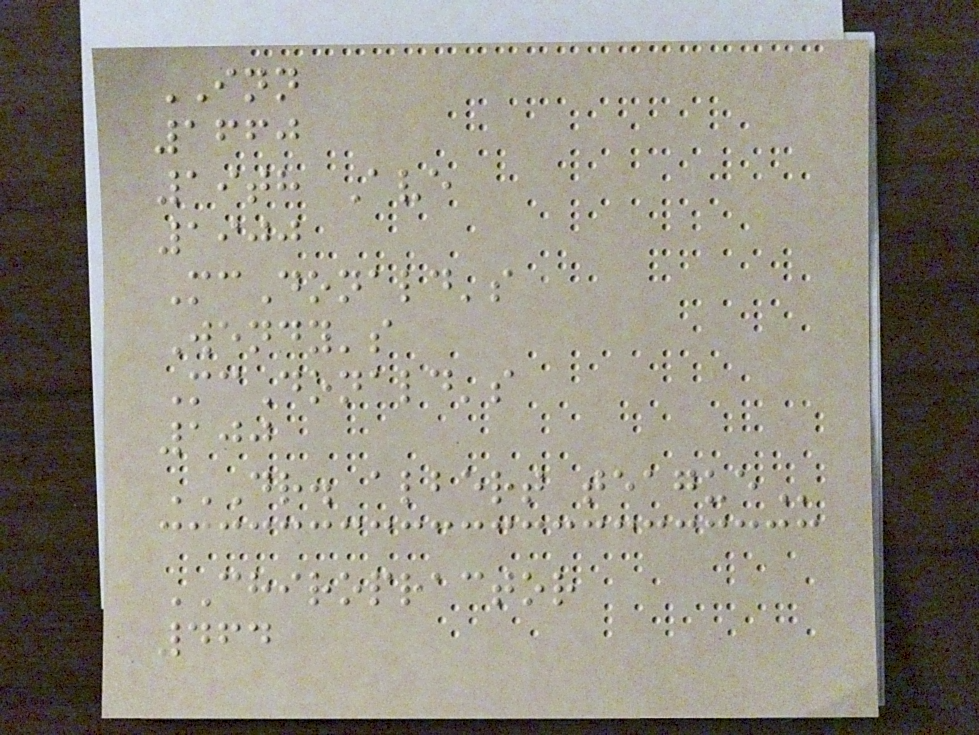INN
1660
19th Ave
1900
McDonald's
Wendy's
McDonald's
100
DR. ALBERT TEAGUE
CHIROPRACTOR
464
